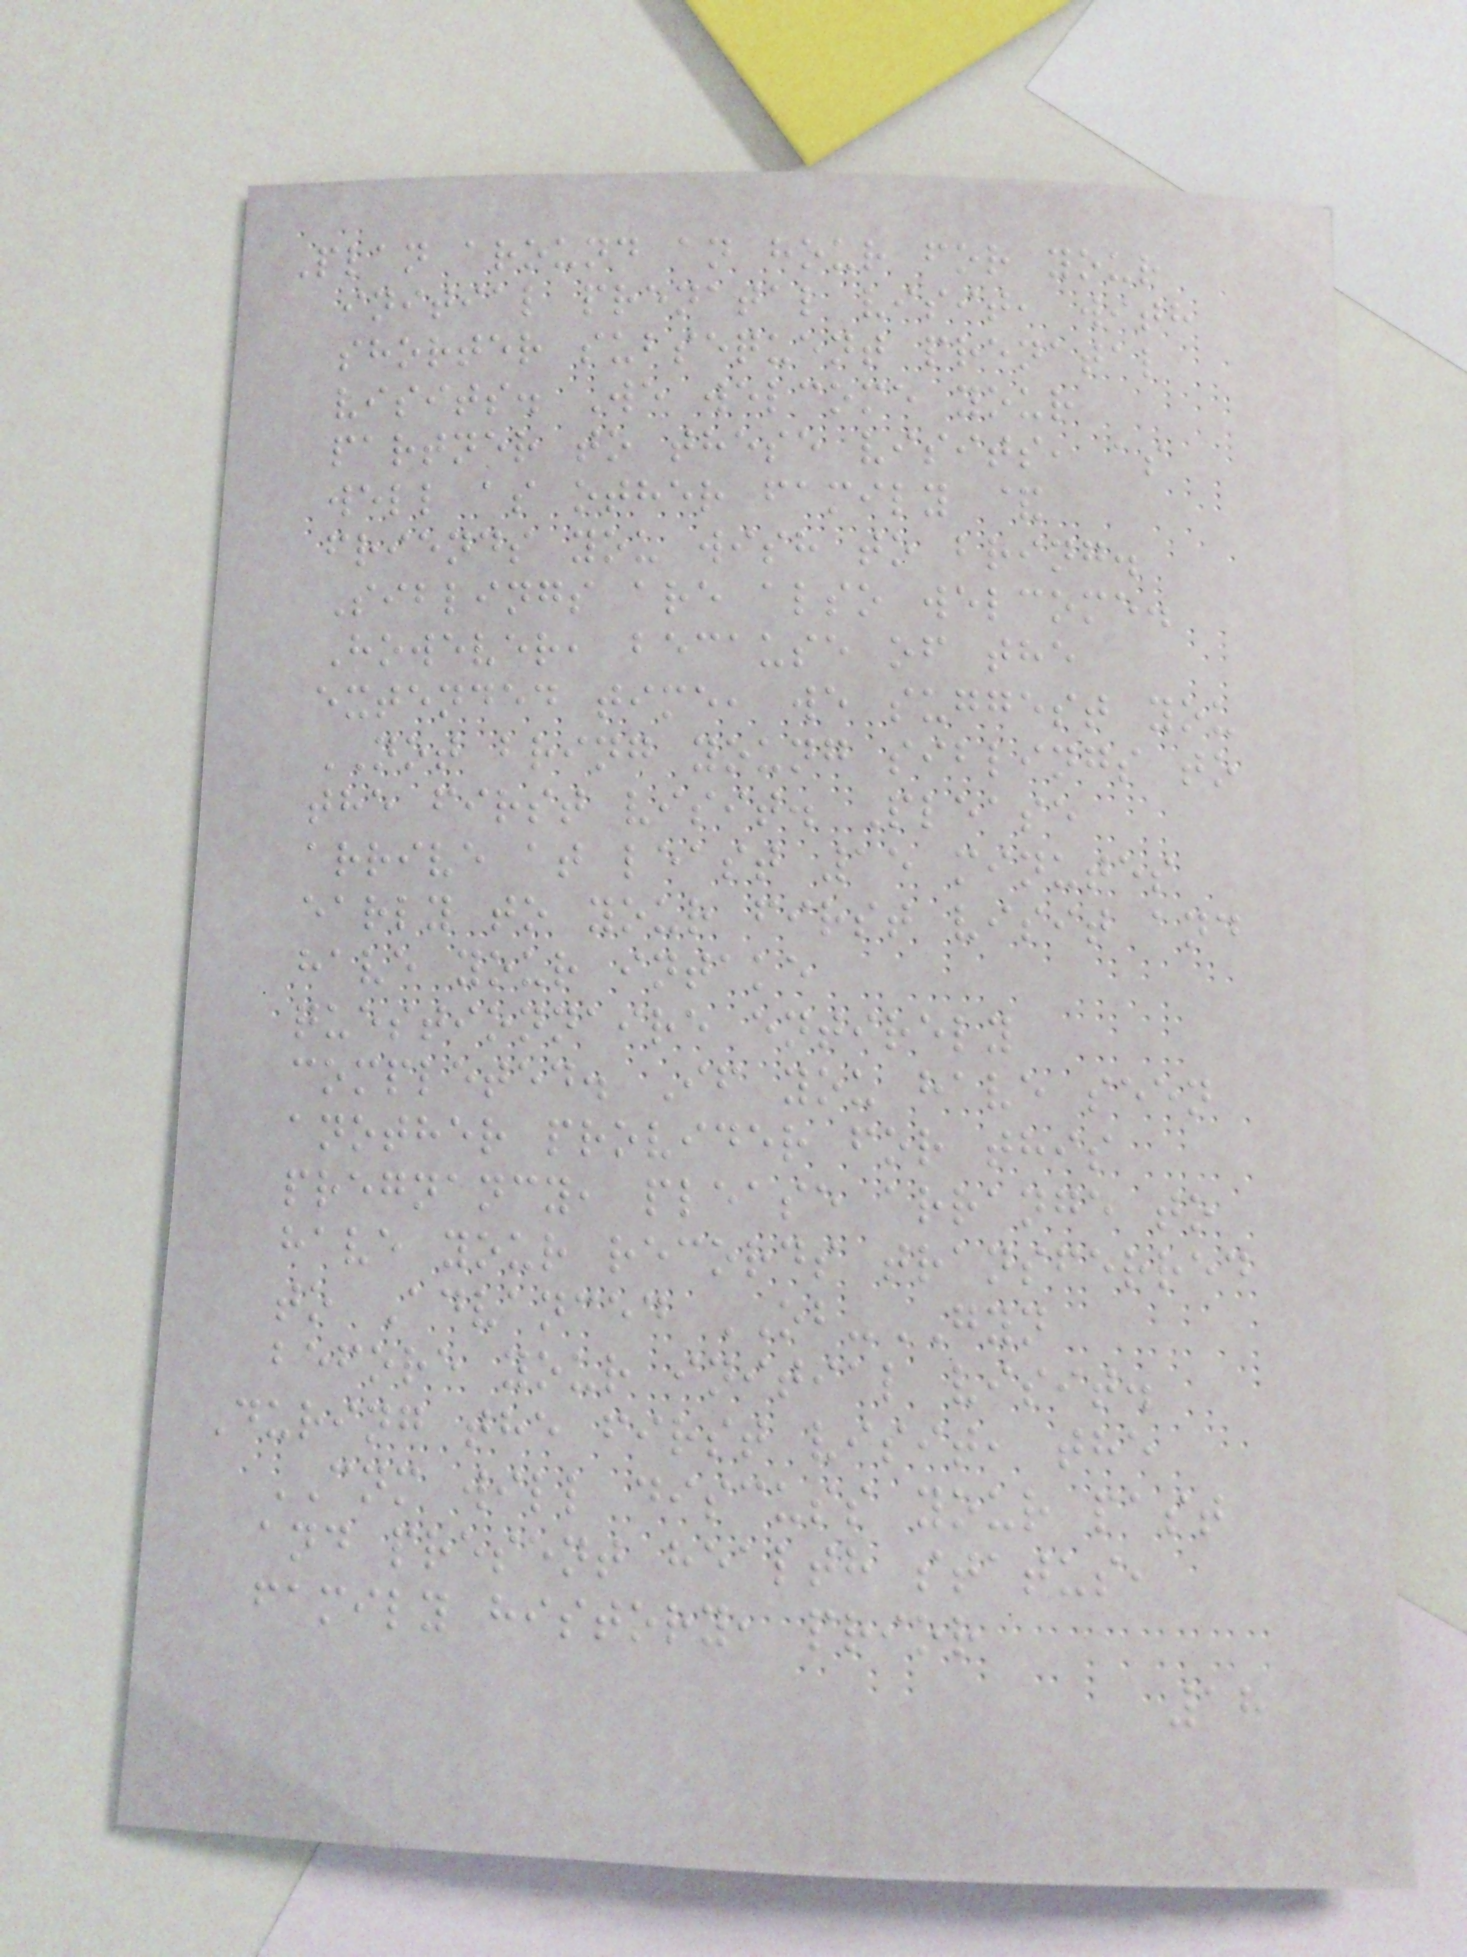Plan around an hour for your
initial prenatal visit, with
shorter subsequent prenatal
visits. We welcome your
partner to these visits, as
well as other family &
friends you wish to bring.
Siblings are also welcome.
However, because of the
extended time, we suggest you
NOT bring young siblings to
the first visit. Please
arrive at least 15 minutes
early to your first visit and
have your intake
questionnaire entirely
completed. If you have seen
another provider for this
pregnancy, please arrange to
have your records transferred
to Advanced OB-GYN
before your initial visit.
During the first visit, the
CNM will discuss your past
and present health status,
family history, prior
18
